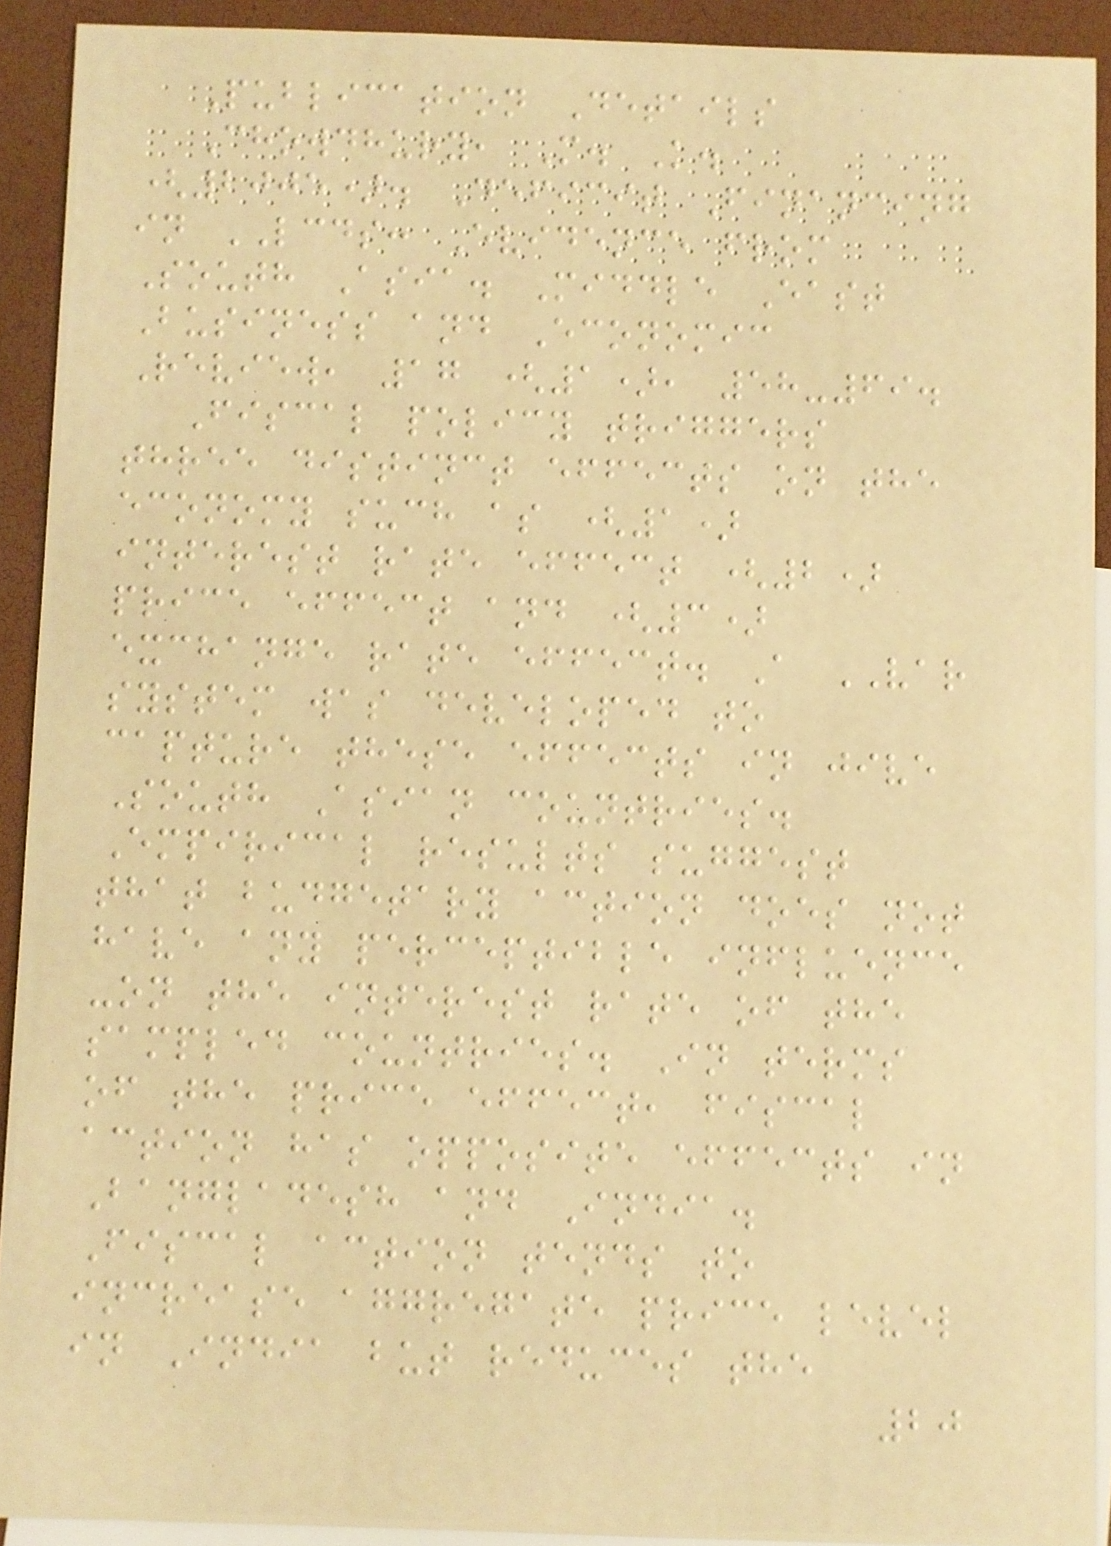Publication Details
Chowdhury, M. K.
(2005). Deficit Financing
in LCDS: Evidence from
South Asia. Middle East
Business and Economic
Review, 17 (1), 58-69.
Fiscal policy triggers
three distinct effects on the
economy such as (1)
interest rate effect (2)
price effect and (3)
exchange rate effect. A VAR
system was developed to
capture these effects in jive
South Asian countries.
Empirical results suggest
that budgetary action does not
have any perceptible influence
-on the interest rate of the
sampled countries. In terms
of the price effect, fiscal
action has opposite effects in
Bangladesh and India.
Fiscal action tends to
increase aggregate price level
in India but reduces the
20
